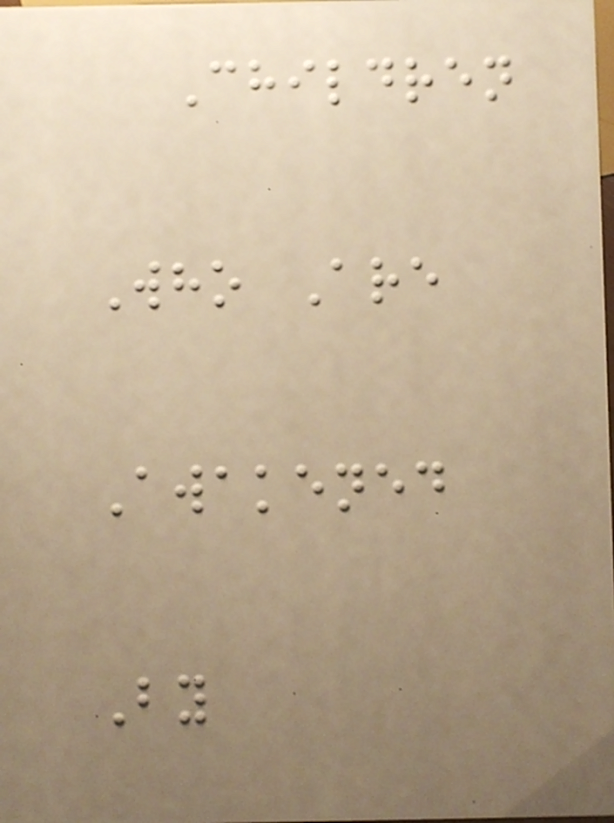Children
Who Are
Awakened
By
